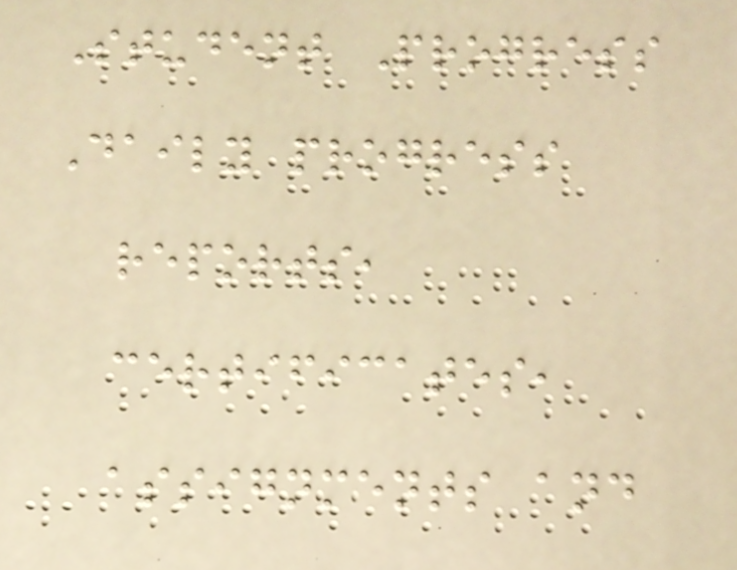Student Progress
Daily progress
reports,
certificates,
assignments and
